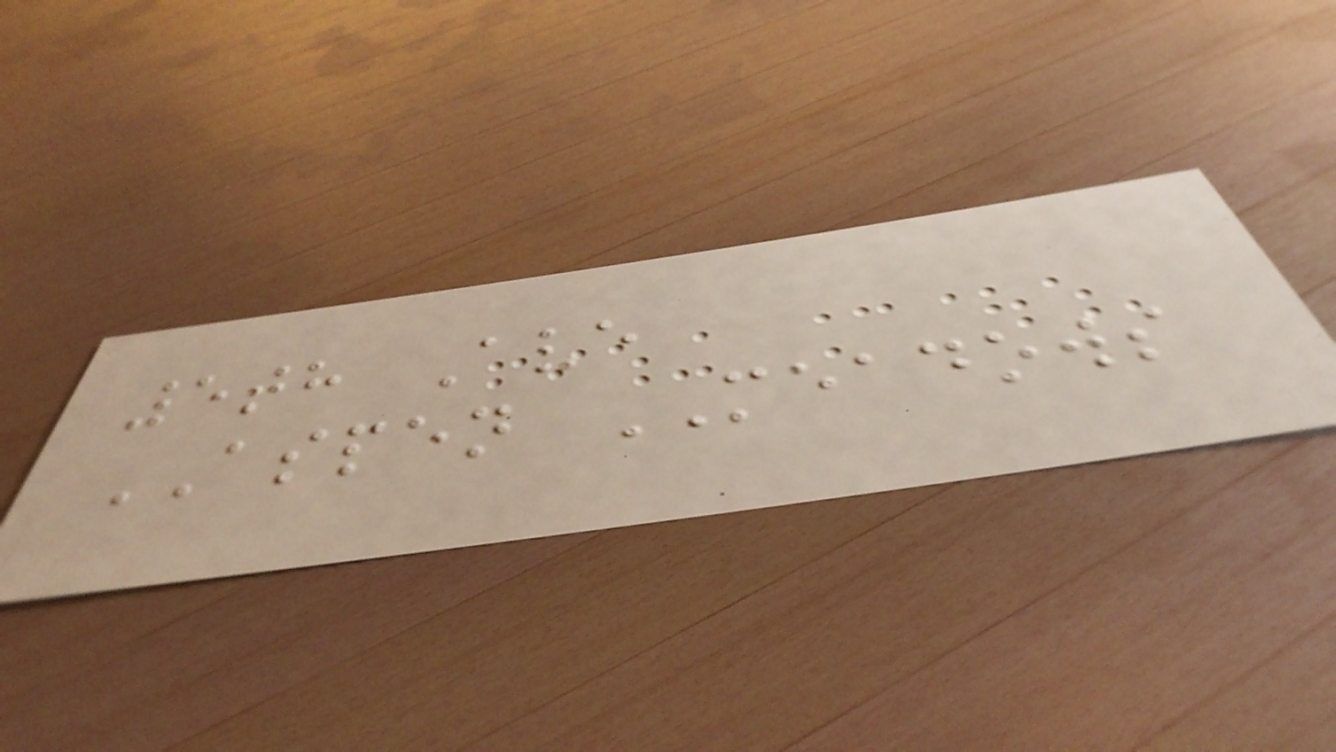5th Ave
ASPEN MEADOWS
